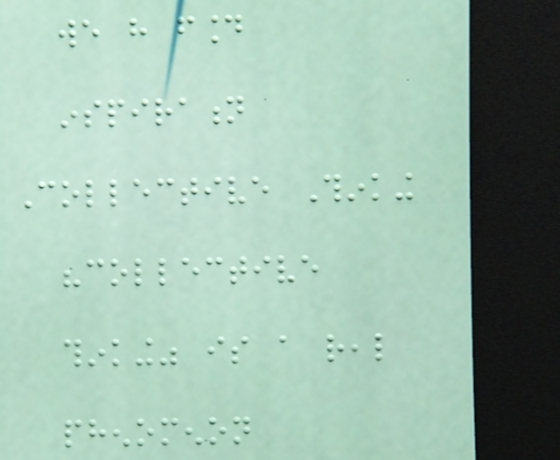we have found
inspiration
Collective Thinking
"collective
thinking" is a real
phenomenon
